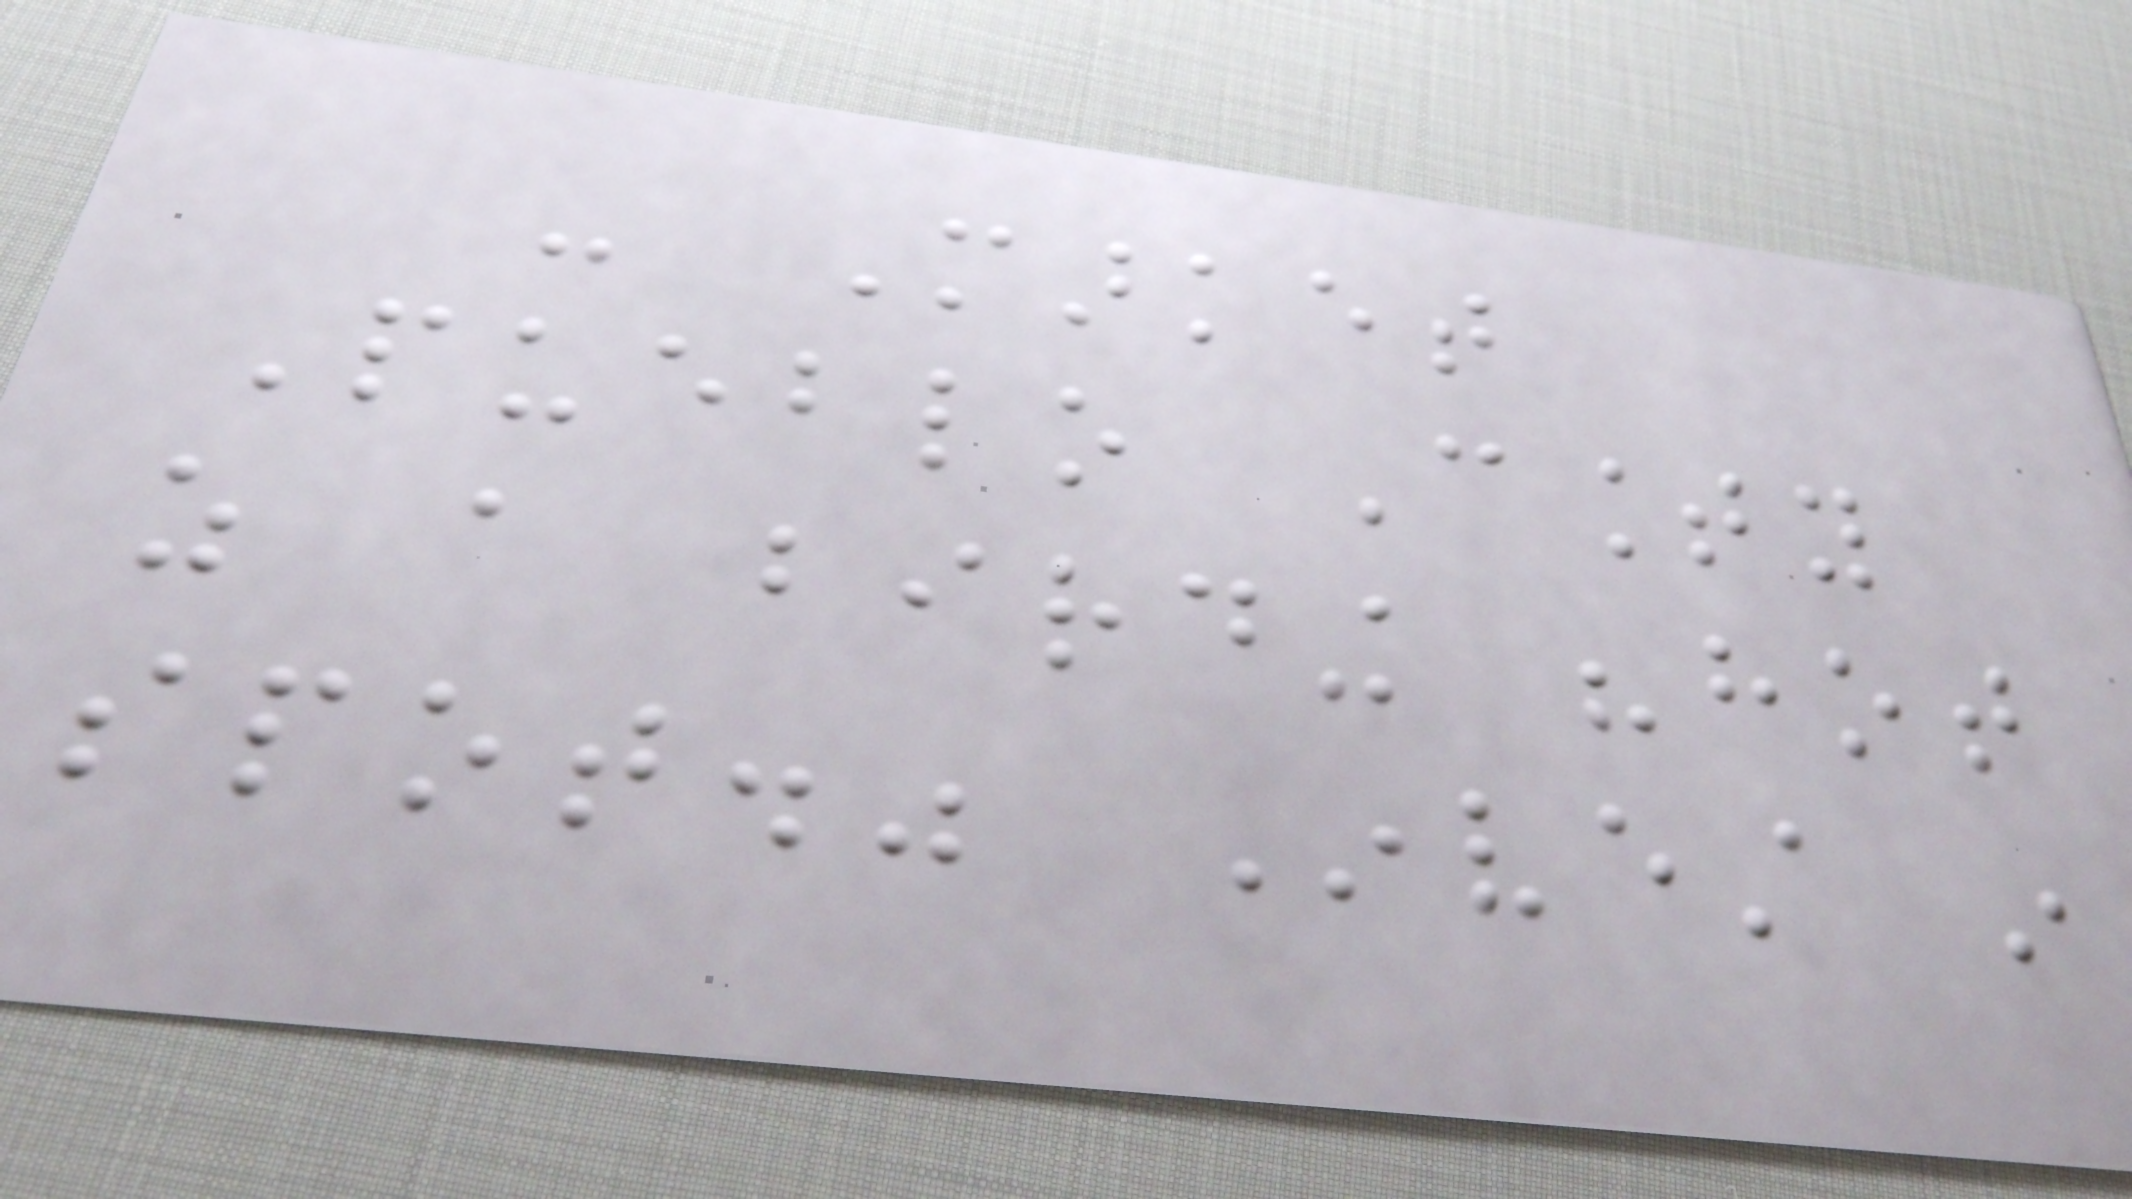- Market
Pueblo County
as a birding "hot
spot." Invest in
